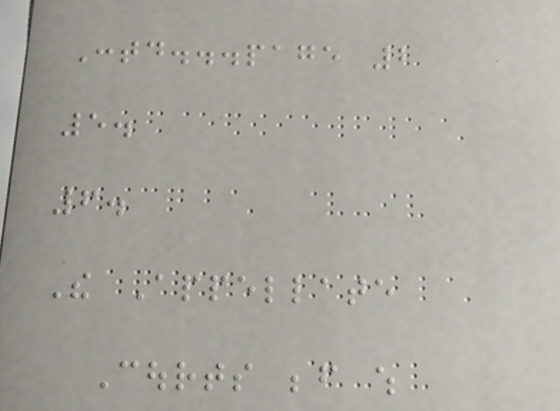Contd...page 2
5.
6.
The Appellate
Courts before which
